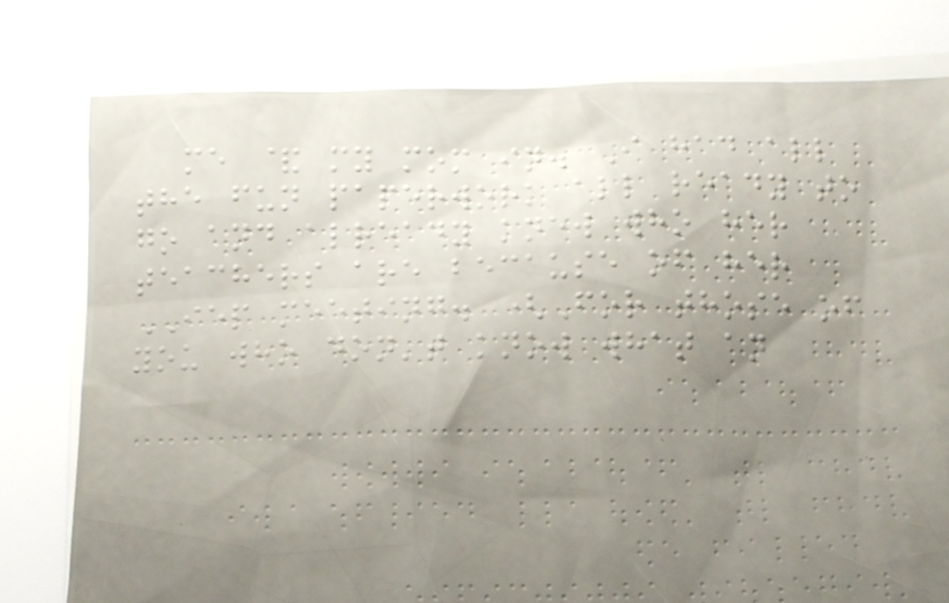me & my mom in. I had all
the fun paperwork all ready to
go and already knew who her
teachers are because of her
IEP meeting. (For those of
you who don't know what an
